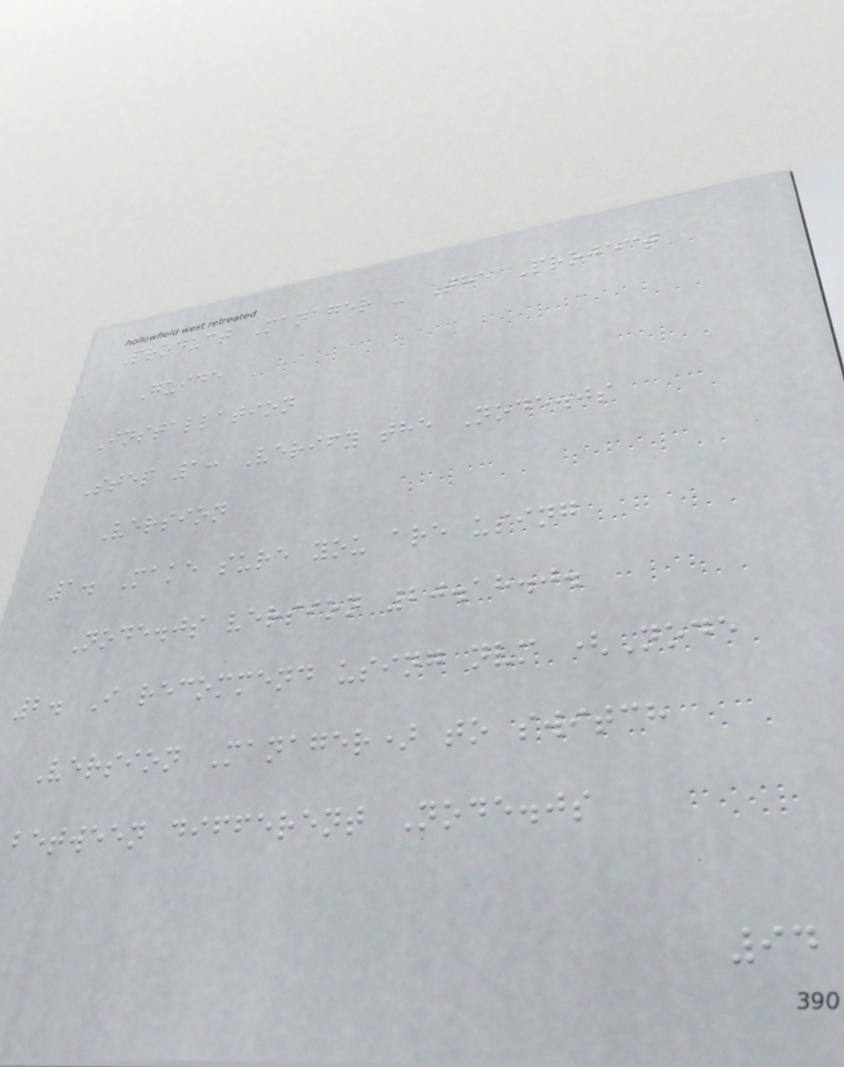Product Manager - The Project
Guide
Installation
Step 1: Verify the Node.js
Version
1. Make sure you are using
Node.js version 20.18.0.
2. I recommend using nvm (Node
Version Manager) to switch
between different Node.js
94
